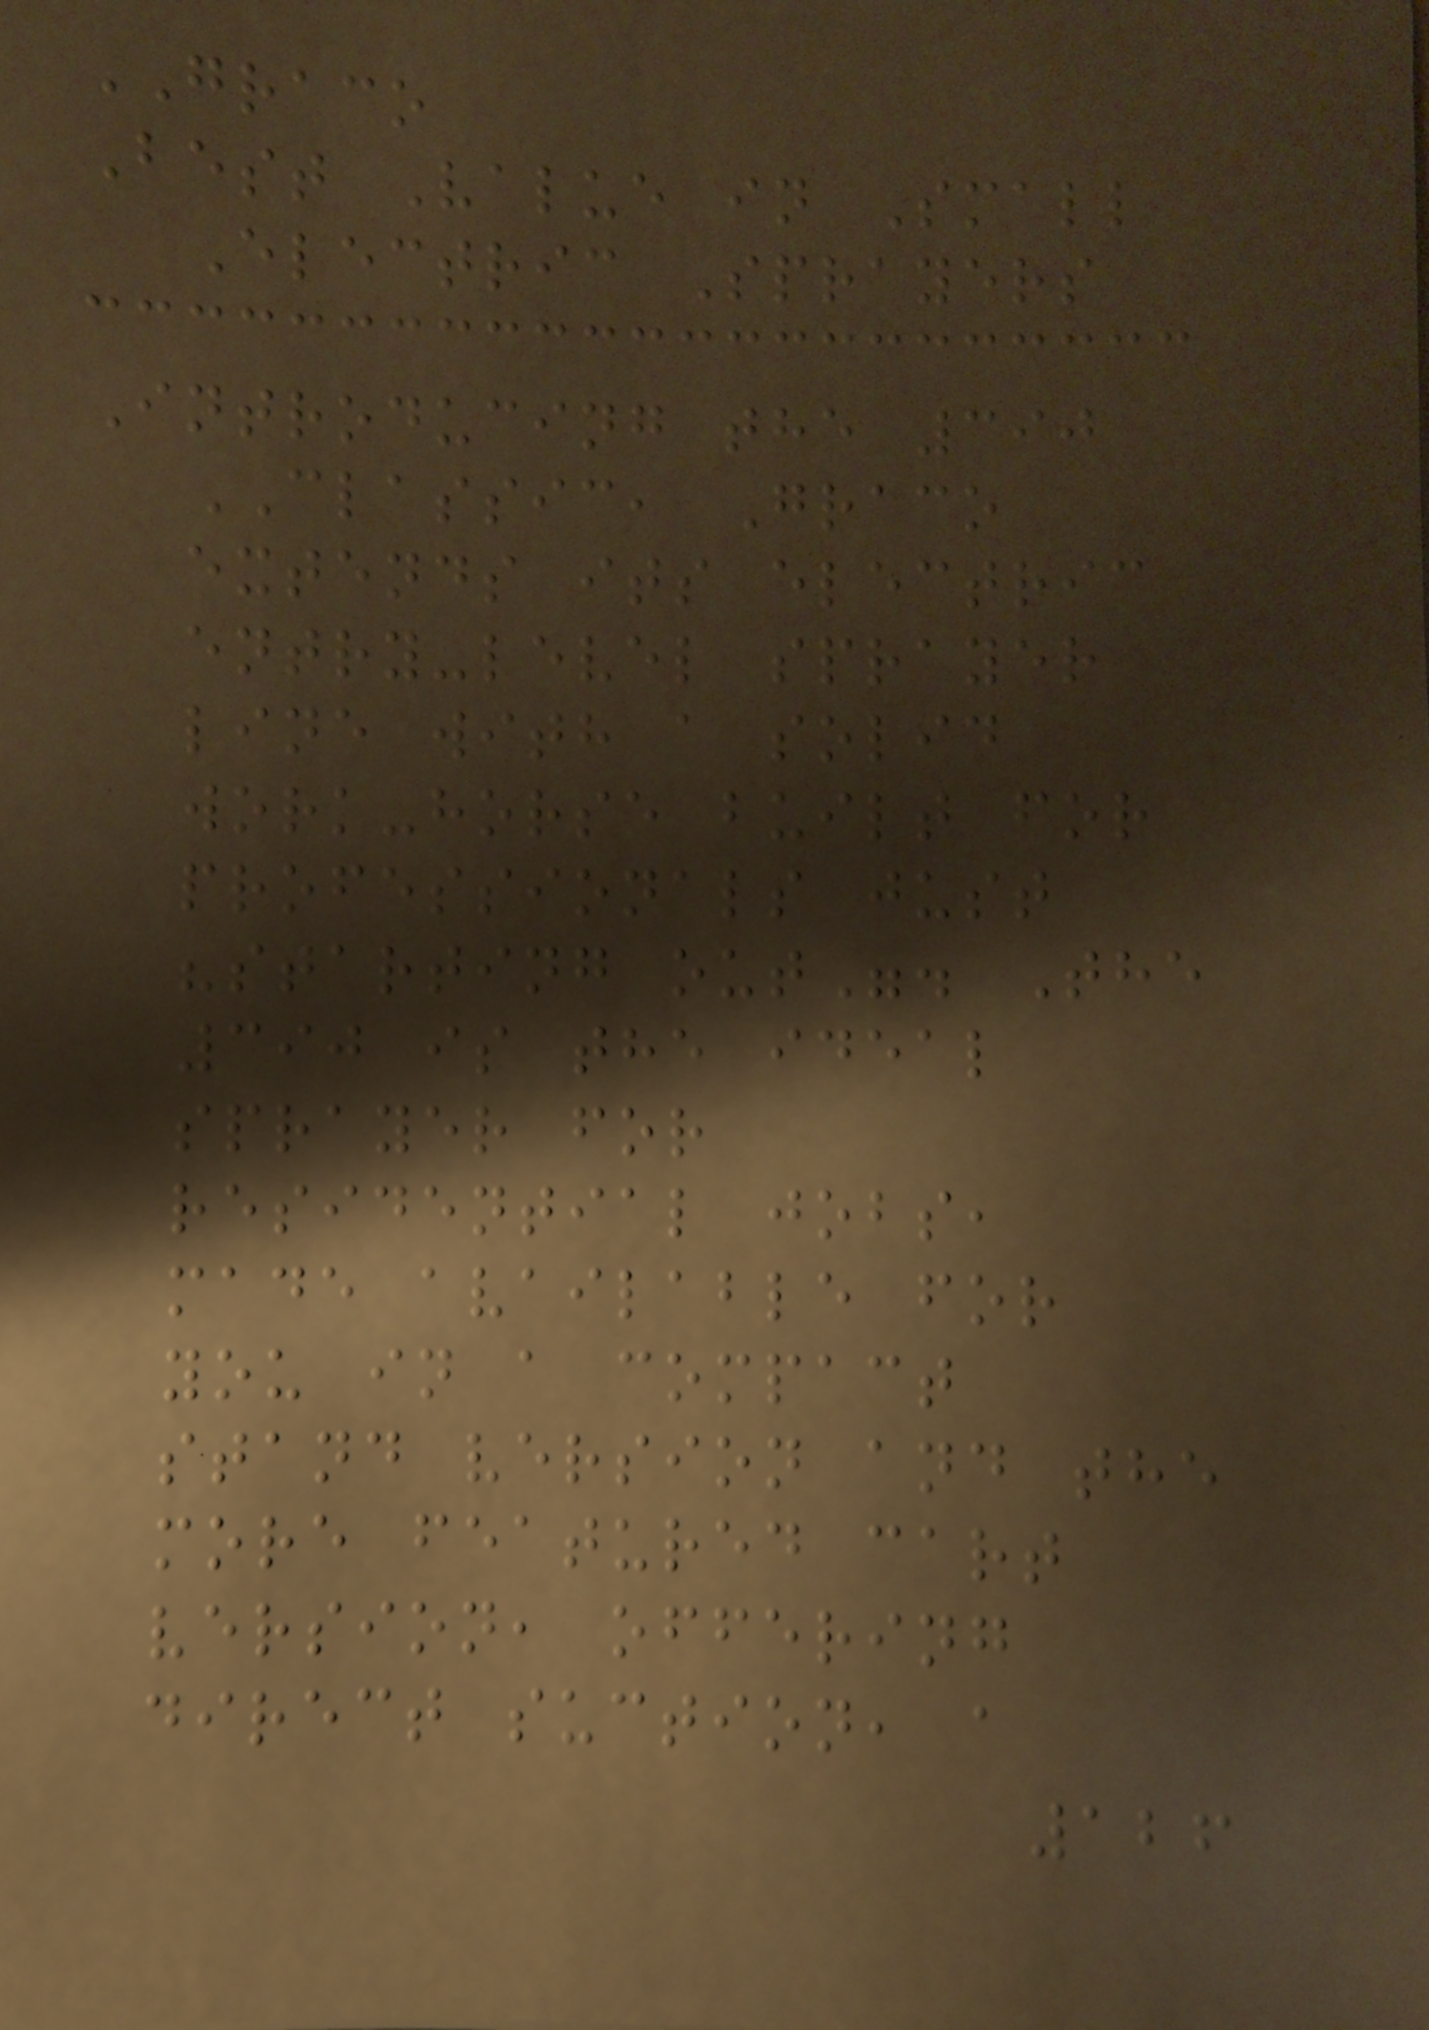GRACO
Best Value in Small
Electric Sprayers
Introducing the 390
CLASSIC, Graco
extends its electric
entry-level sprayer
line with a solid
work-horse built for
professionals just
"starting out". The
390 is the ideal
sprayer for
residential jobs,
made available for
you in a compact
stand version and the
more featured cart
version, offering
direct suction, a
126
